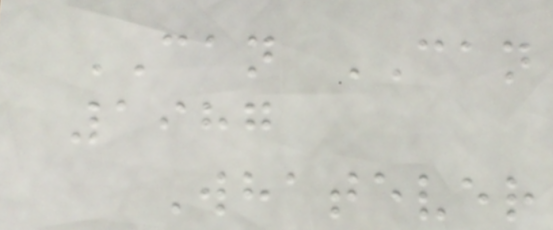CAN CAN
1987
Whatever
